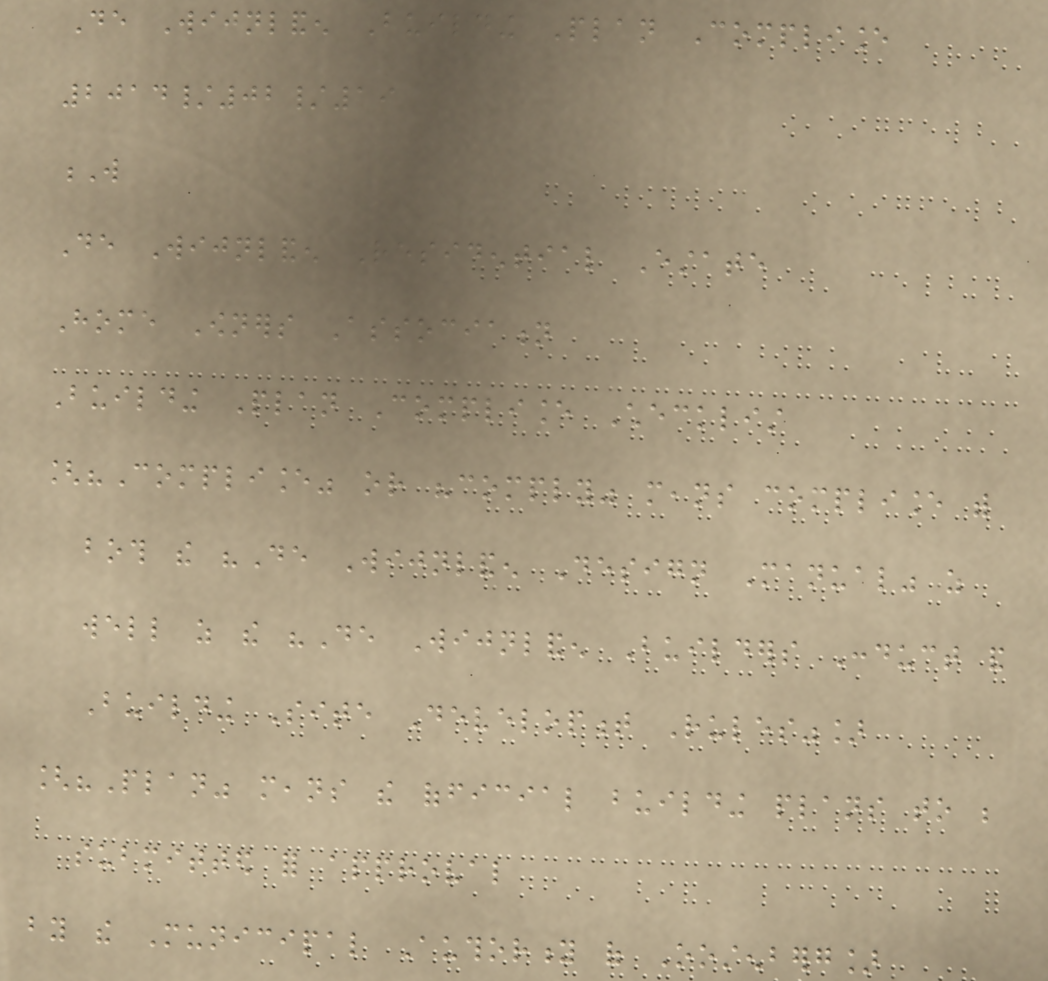De Wijnlanden Building Plan Compliance
2014/02/19
W
De Wijnlanden Residential Estate
Home Owners Association
Building Plan Compliance Checklist
["Compliance" or "comply" means compliance with
both the "De Wijnlanden Design Manual" as
well as the "De Wijnlanden Builders Conduct and
Building Site Development Rules"]
["Plan" means the official building plans to be
submitted for approval
by the Municipal Authority of Oostenberg]
